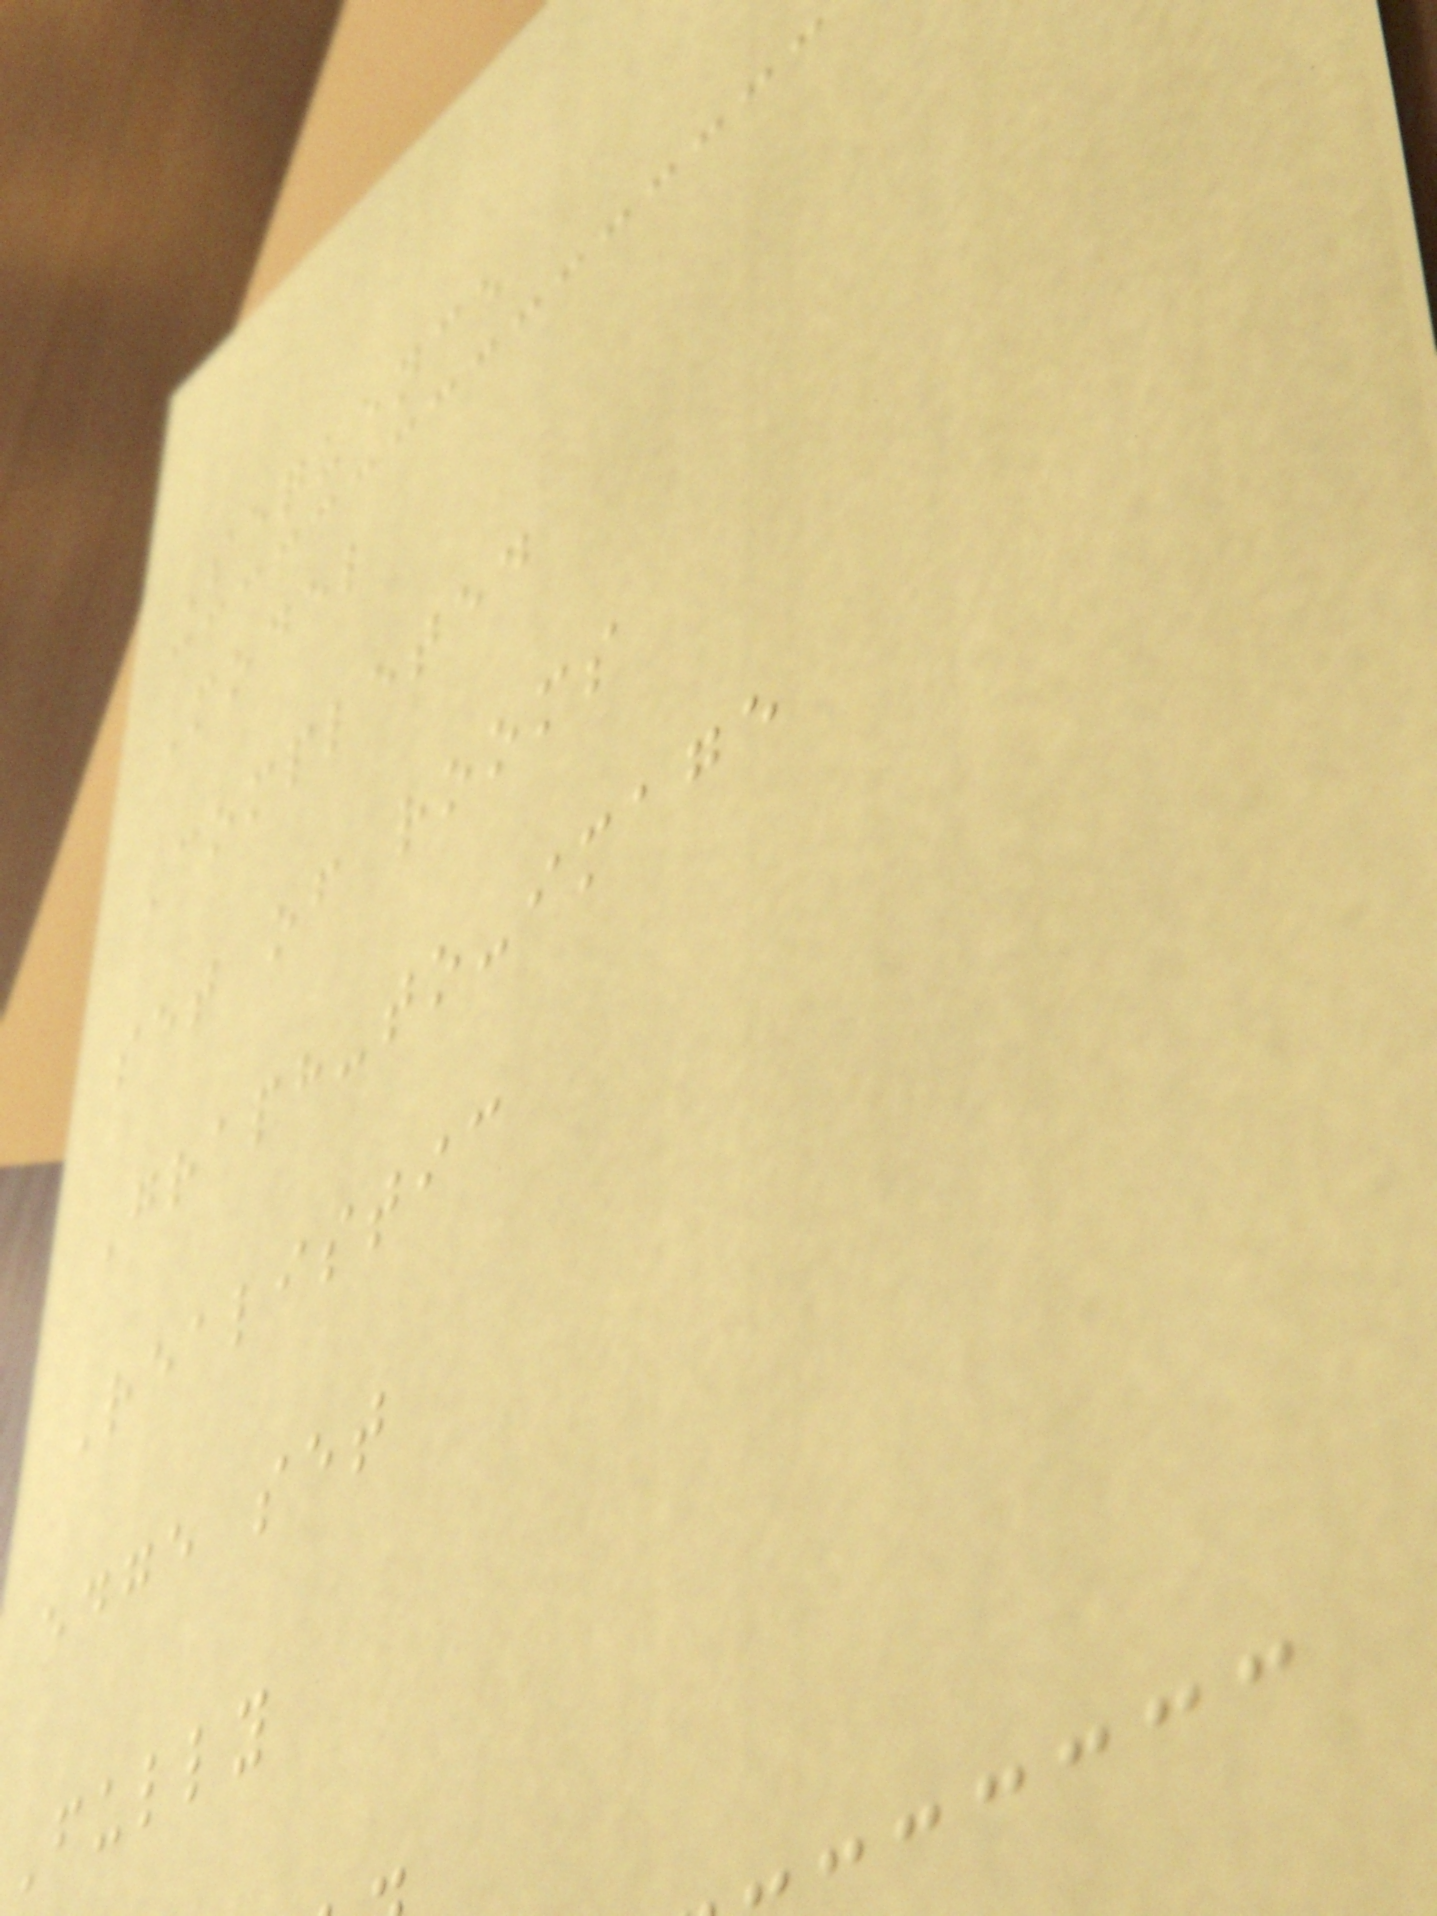Sequence
Model
Completed
set of rooms
Graph-to-image
Realistic
edge set
Fully
